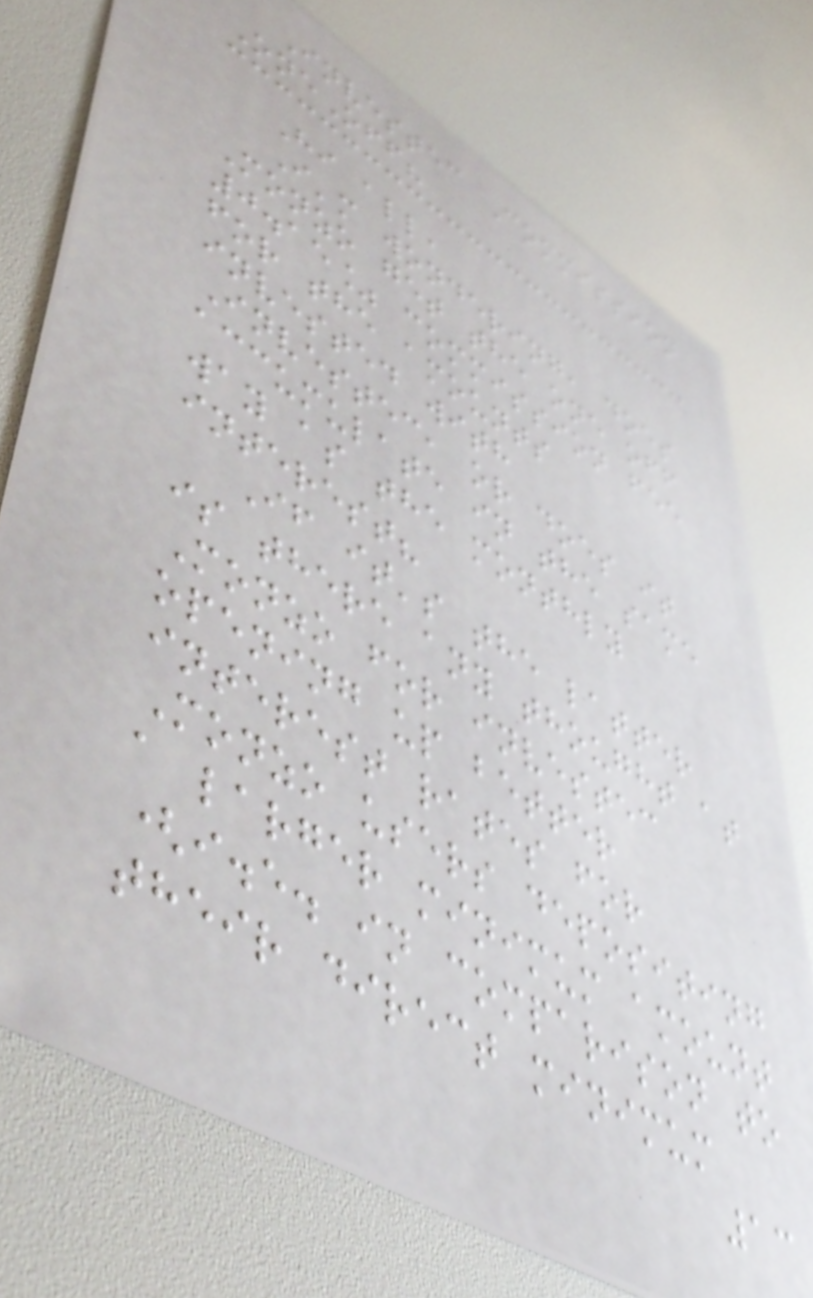Investec Commission
OneOff?
Hi all,
I'm wondering, does
Monzo get the one off
0.15% commission fee
for the amounts
invested with
Investec, or does it
accumulate in the same
way as the monthly
interest?
If it's the latter
is there any thought at
Monzo for investec
opening up better
interest rates for
Monzo users depositing
a larger minimum amount
(i.e. in comparison to
their direct minimum
13
